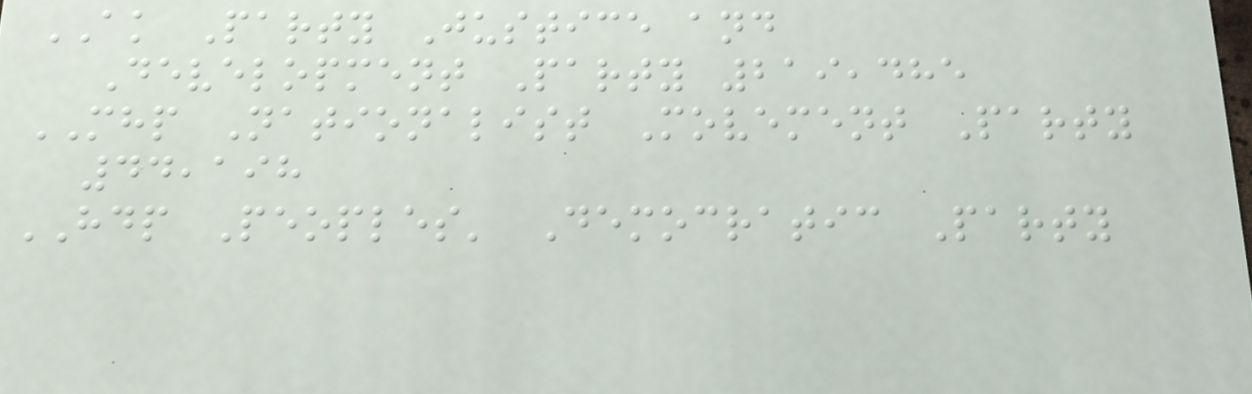AK Party Justice and
Development Party 219,485
MHP Nationalist Movement Party
44,198
HDP Peoples' Democratic Party
